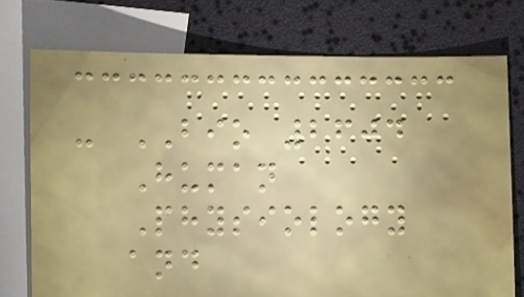- BIO 2604
Human
Physiology
and
